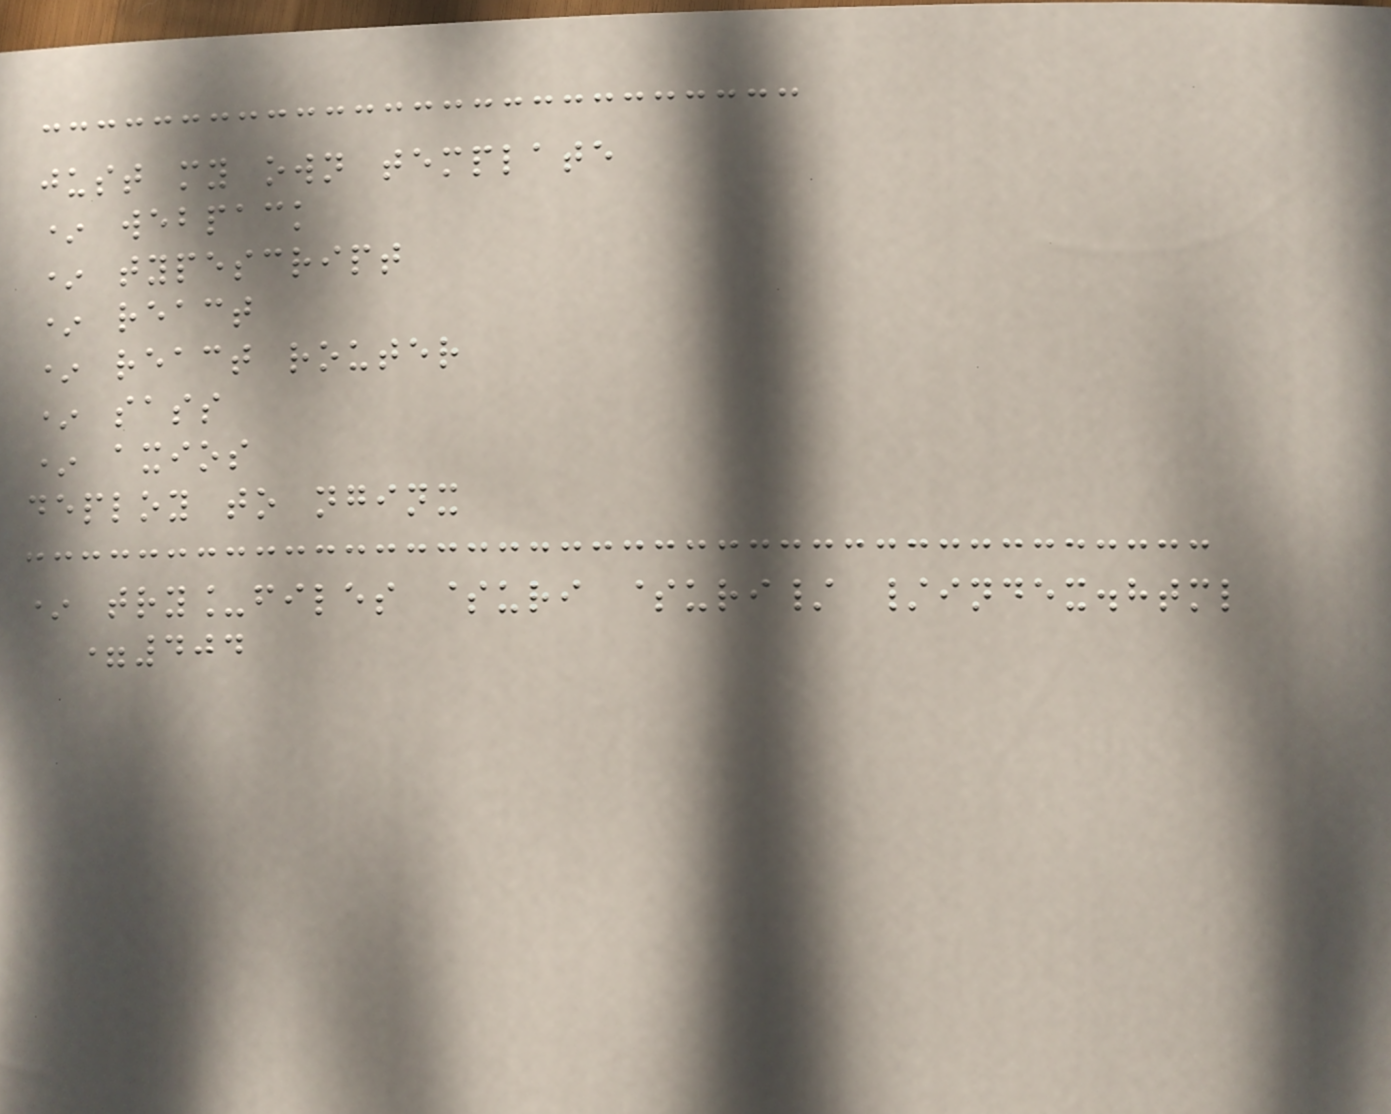just my own template
* webpack
* typescript
* react
* react router
* sass
* axios
deploy to nginx
* try_files $uri $uri/ /index.html
=404
